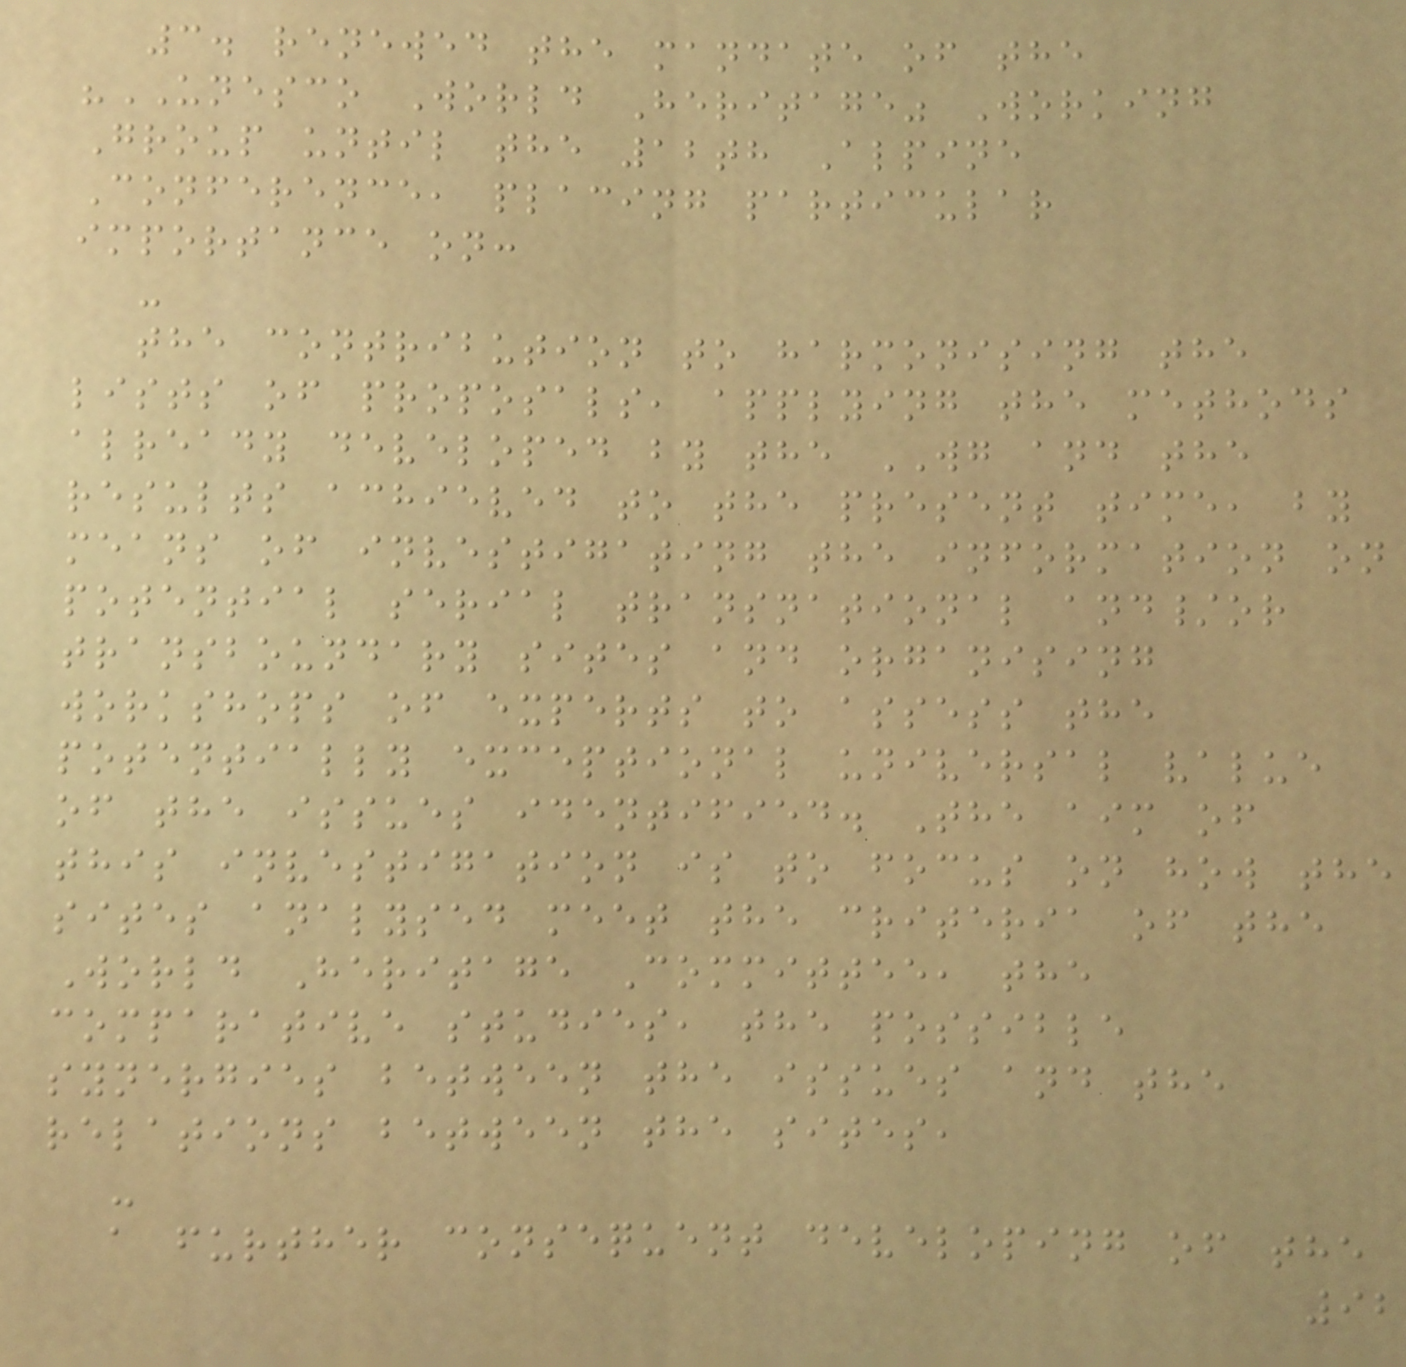3. renewed the mandate of the
"UNESCO World Heritage" Working
Group until the 12th Alpine
Conference, placing particular
importance on:
-
the contribution to harmonising the
lists of proposals, applying the methods
already developed by the WG and the
results achieved to the present time, by
means of investigating the information on
potential serial transnational and/or
transboundary sites and organising
workshops of experts to assess the
potentially exceptional universal value
of the issues identified. The aim of
this investigation is to focus on how the
sites analysed meet the criteria of the
World Heritage Committee, the
comparative studies, the possible
synergies between the issues and the
relations between the sites,
-
a further consequent developing of the
92
